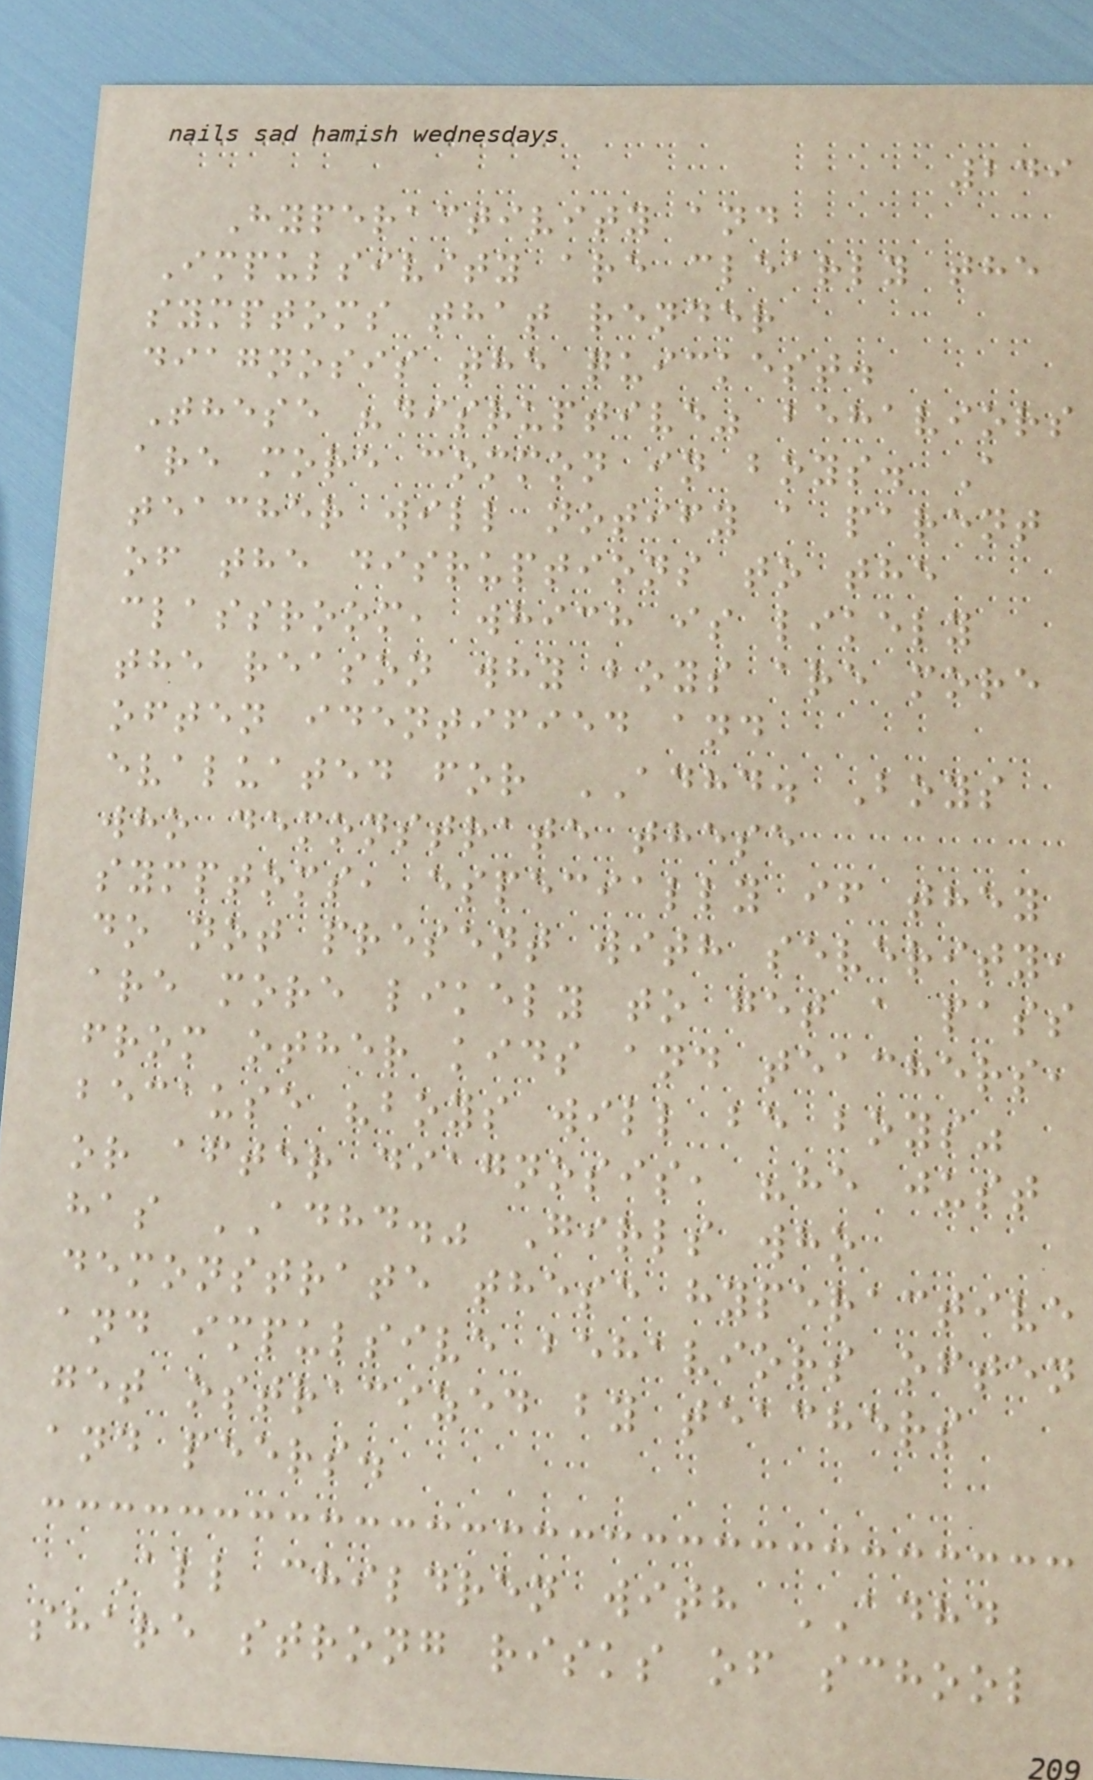249
Hyperactivity and
Impulsivity are clearly the
symptoms that render
diagnosis the quickest.
These "disruptive" behaviors
are more common in boys. A
teacher will notify a parent
of the disruptions to the
classroom, which is likely
the reason why boys are more
often identified and
evaluated for ADHD. Boys
who demonstrate these
symptoms, especially if they
do not present with severity,
are more likely to get a pass
from other kids and teachers,
because "boys will be boys"
or after diagnosis, "he just
has ADHD." Girls who
demonstrate these hyperactive
and impulsive behaviors often
get ostracized by teachers
and peers.
All children with ADHD
share strong risks of school
